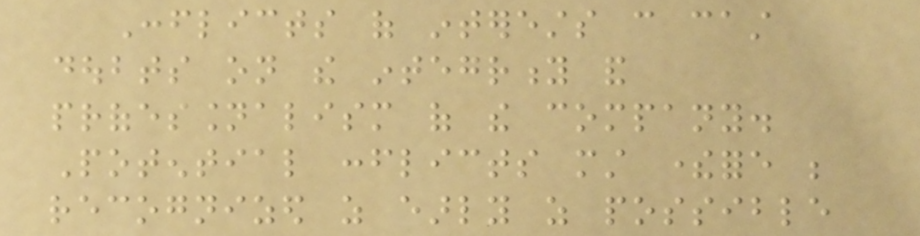Conflicts of interests can cast
doubts on the integrity and
professionalism of the company.
Potential conflicts must therefore be
recognized as early as possible
